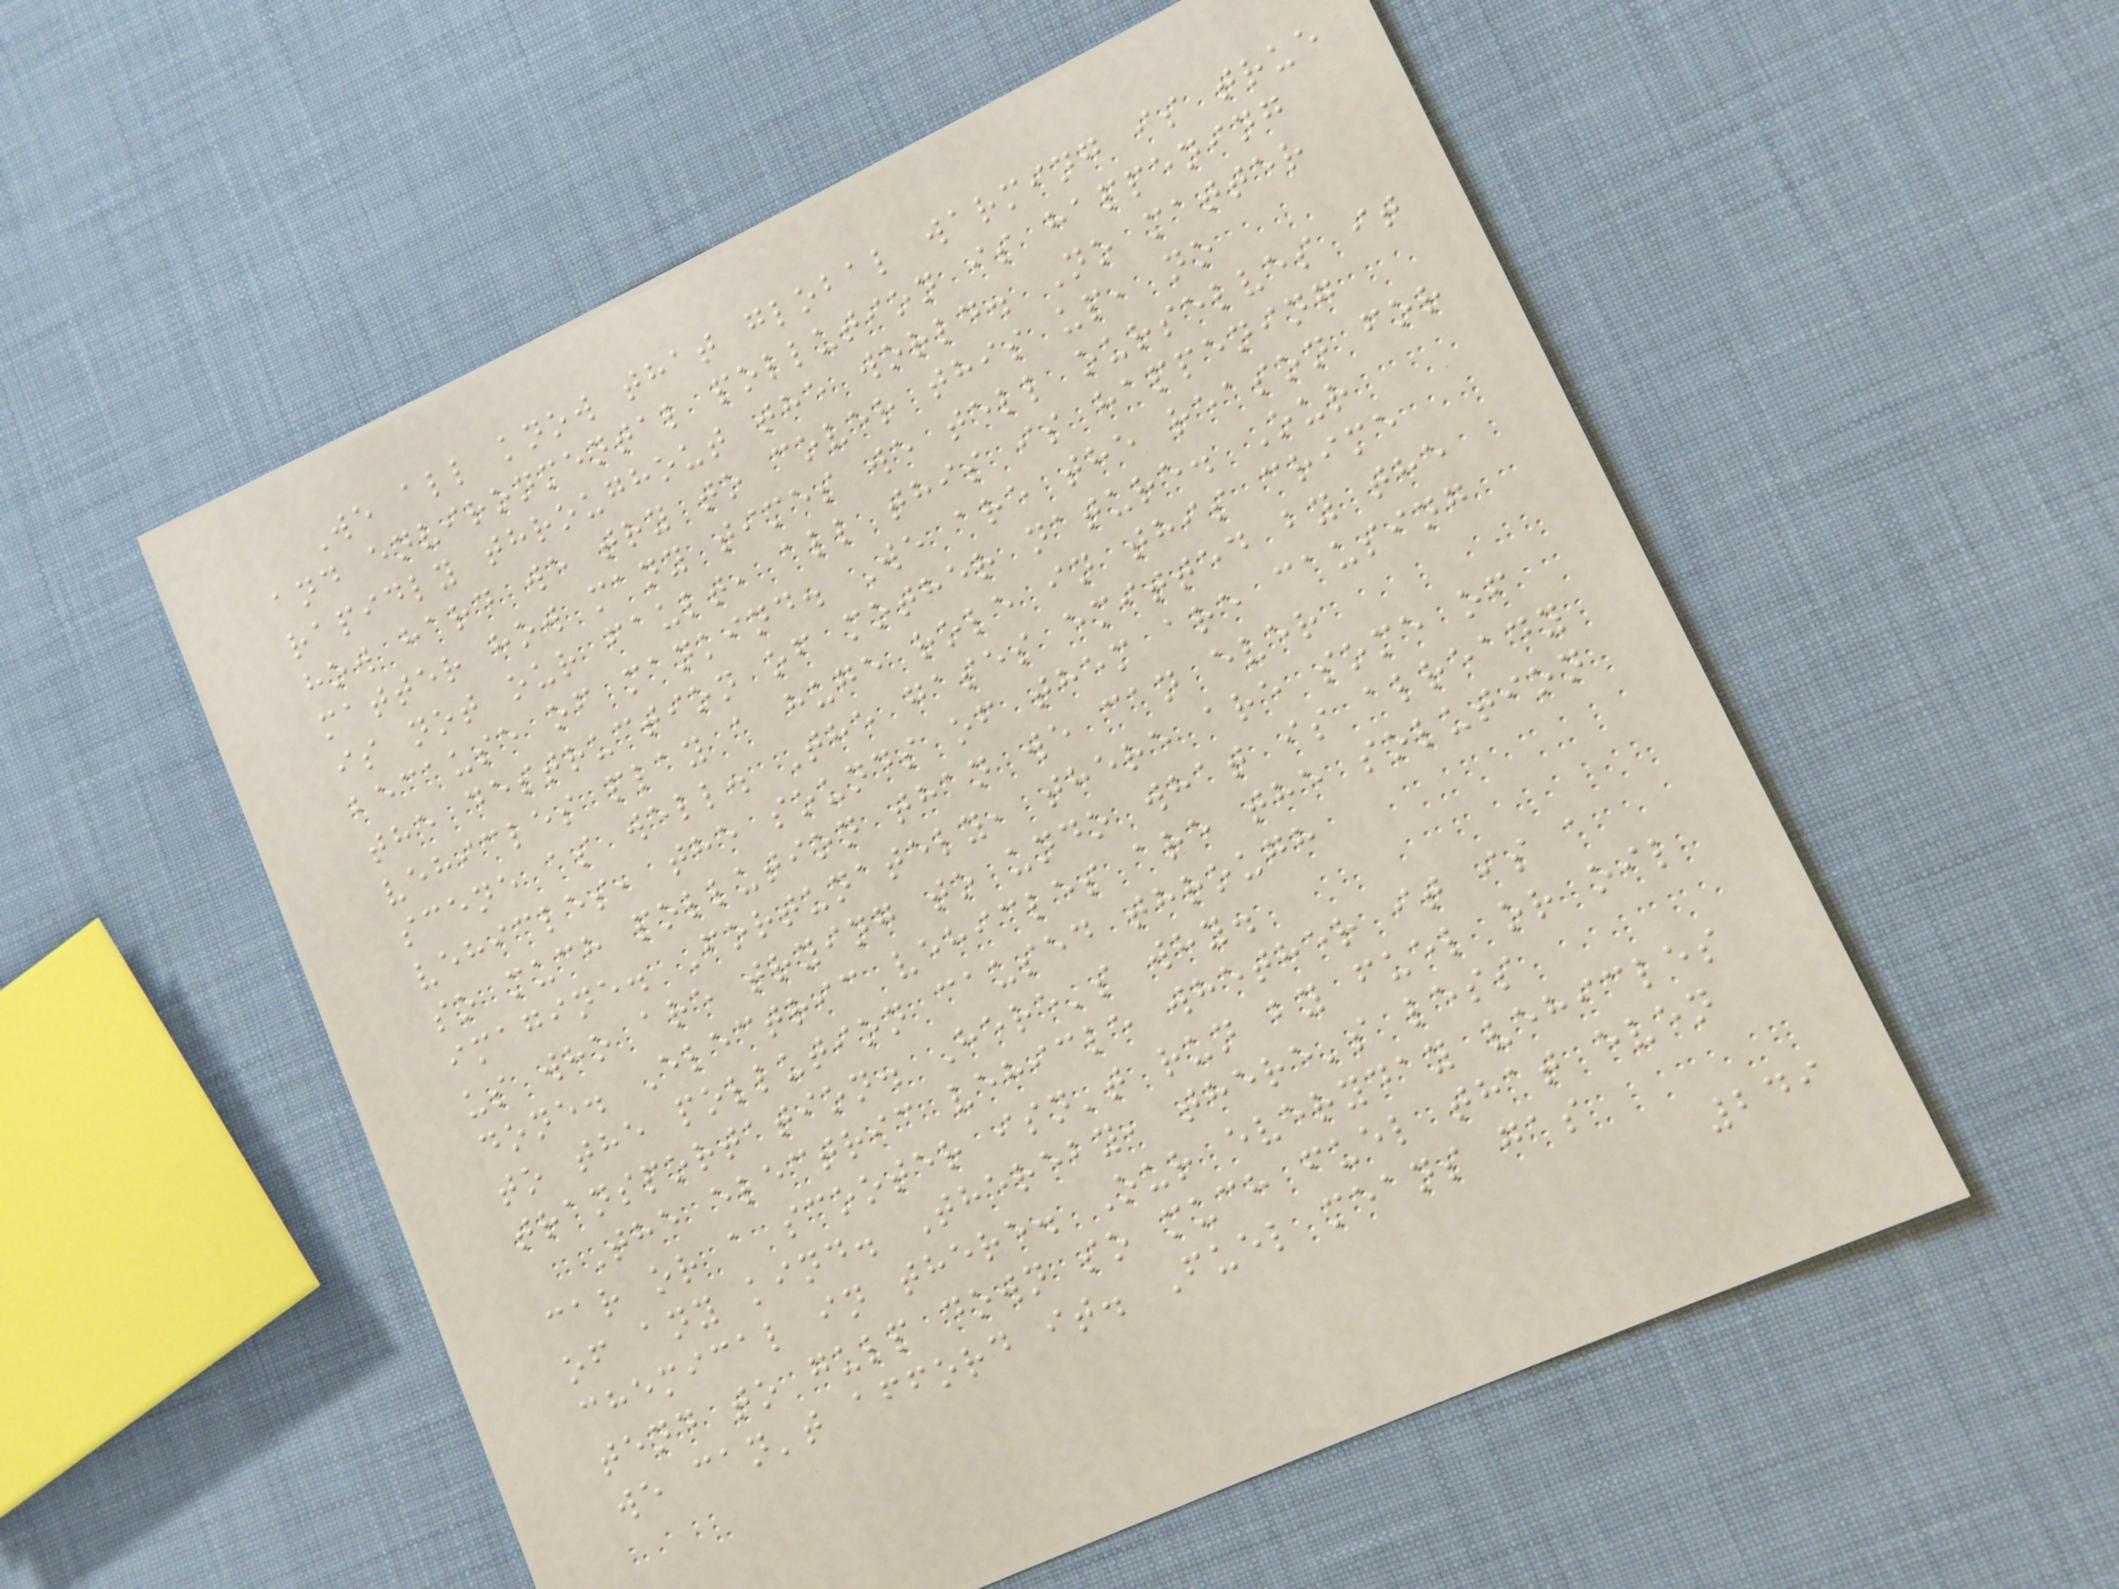We all know that global warming is true
and environmental pollution is happening
rapidly throughout the world. No matter
how hard we try to cover this up, no
matter how many times we tell ourselves it
is not our fault, all this is happening
because of mankind. We are the reason for
the destruction of mother nature. Our
vehicles play a huge role in this crime
scene as well. The gases emitted by the
vehicles, the sounds of them are causing
so much pollution than we can ever
imagine. Fortunately, there are some of
us who are trying to undo what is already
done. Electric vehicles are the solution
to the pollution caused through
transportation. Here's why.
The electric vehicle whether it is a
car or a scooter isn't run by fuel or oil
of any kind. Thereby, there's less
chemical in there. Our everyday vehicles
tend to gulp down so much fuel that even
we can't afford it. Fuel means gas
249
